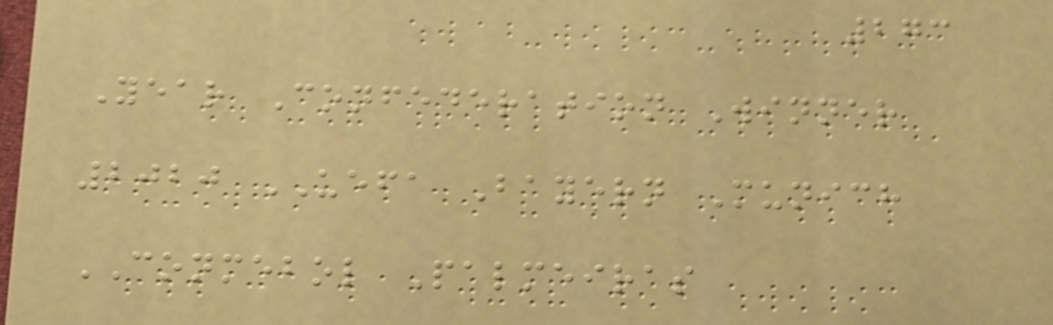273
Year Confederation Winner
2020 UEFA Bayern Munich
CONMEBOL Palmeiras
